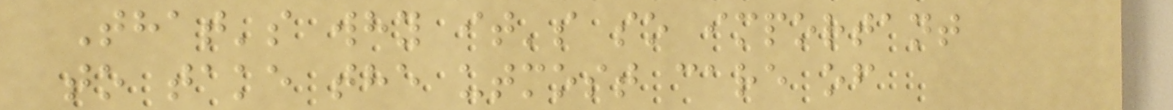That's why it's so important
to take the utmost care of
